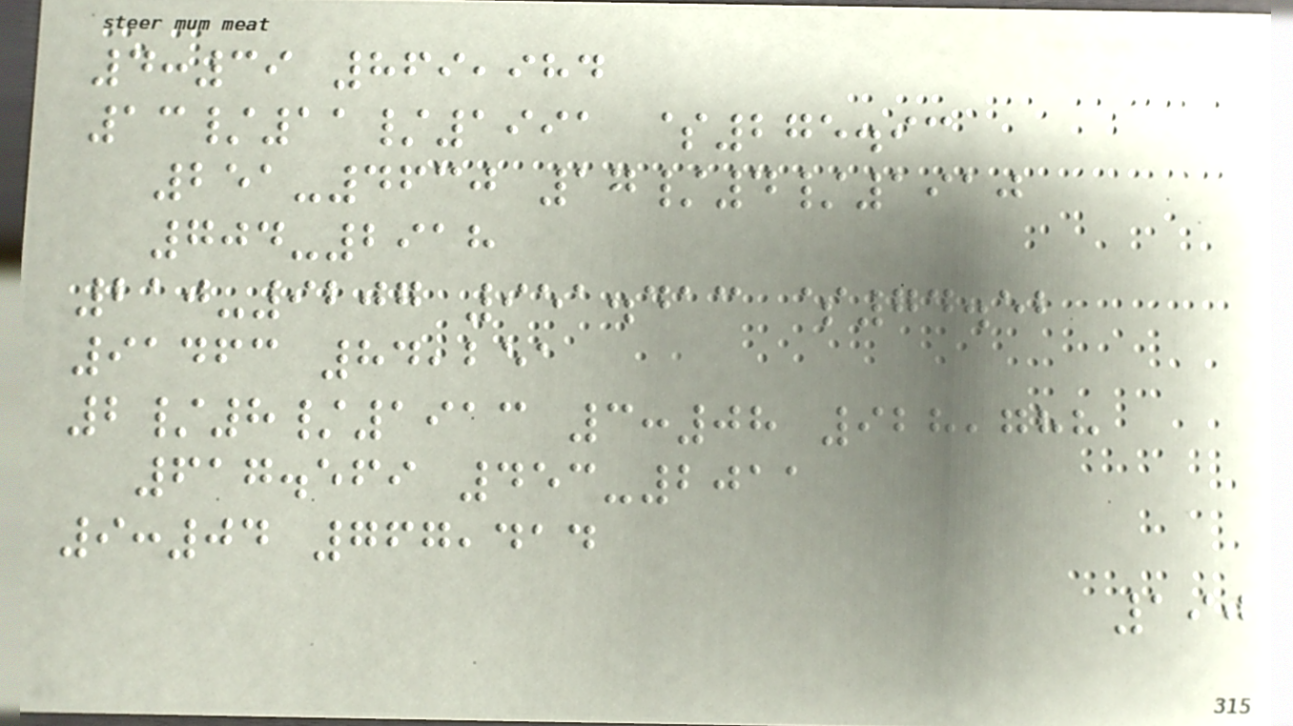4:39 869,984
13/11/1991 $275.93
251-4630 17/4/1910
704-2918
210-9207 951.413 $74.52
91463 84,251
2/8/1913 3:08 928,788
617.569 453-2011
9:04 767,414
190
